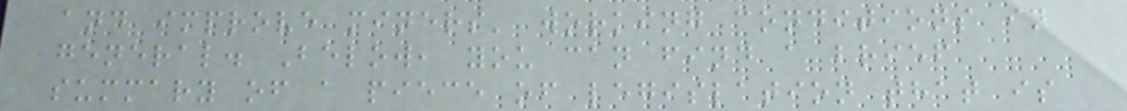and improve miners' working conditions in
general. Below, you can find a brief
summary of a piece of legislation that is
